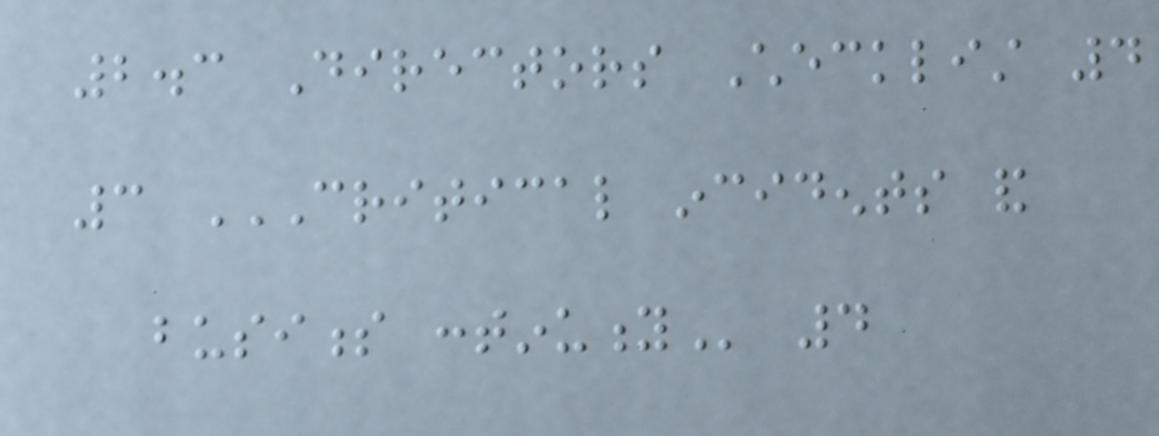2.3 Directors Checklist 4
3 CRITICAL INCIDENTS AND
BUSINESS CONTINUITY 4
